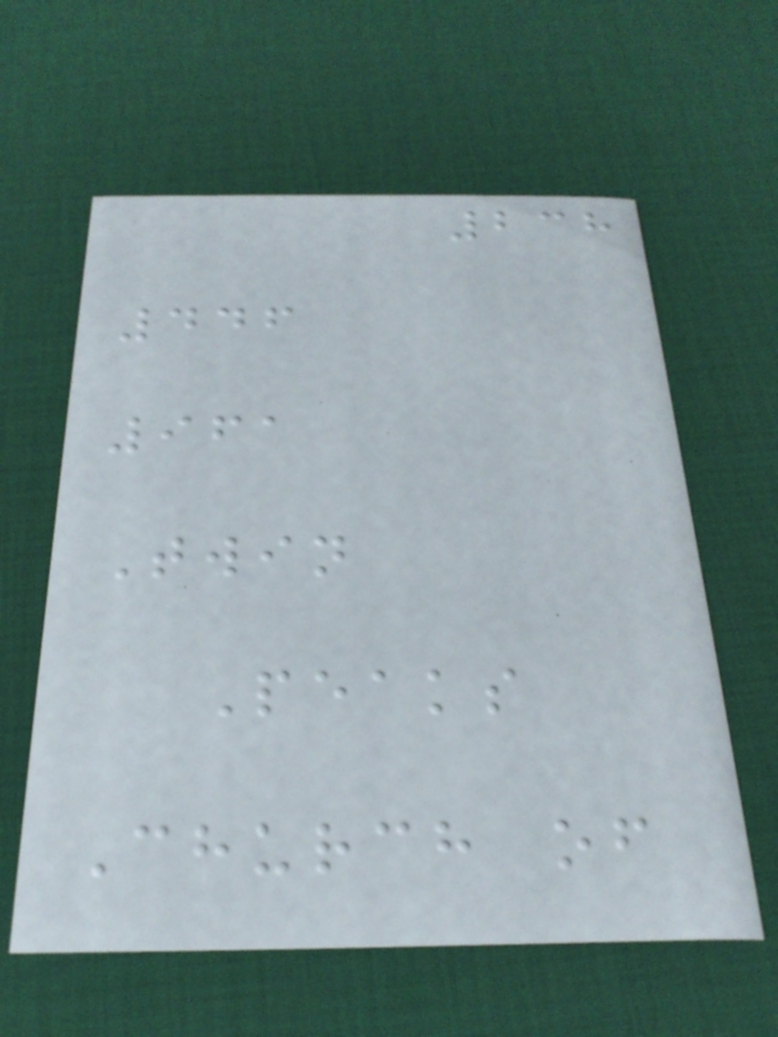238
446
961
Twin
Peaks
Church of
